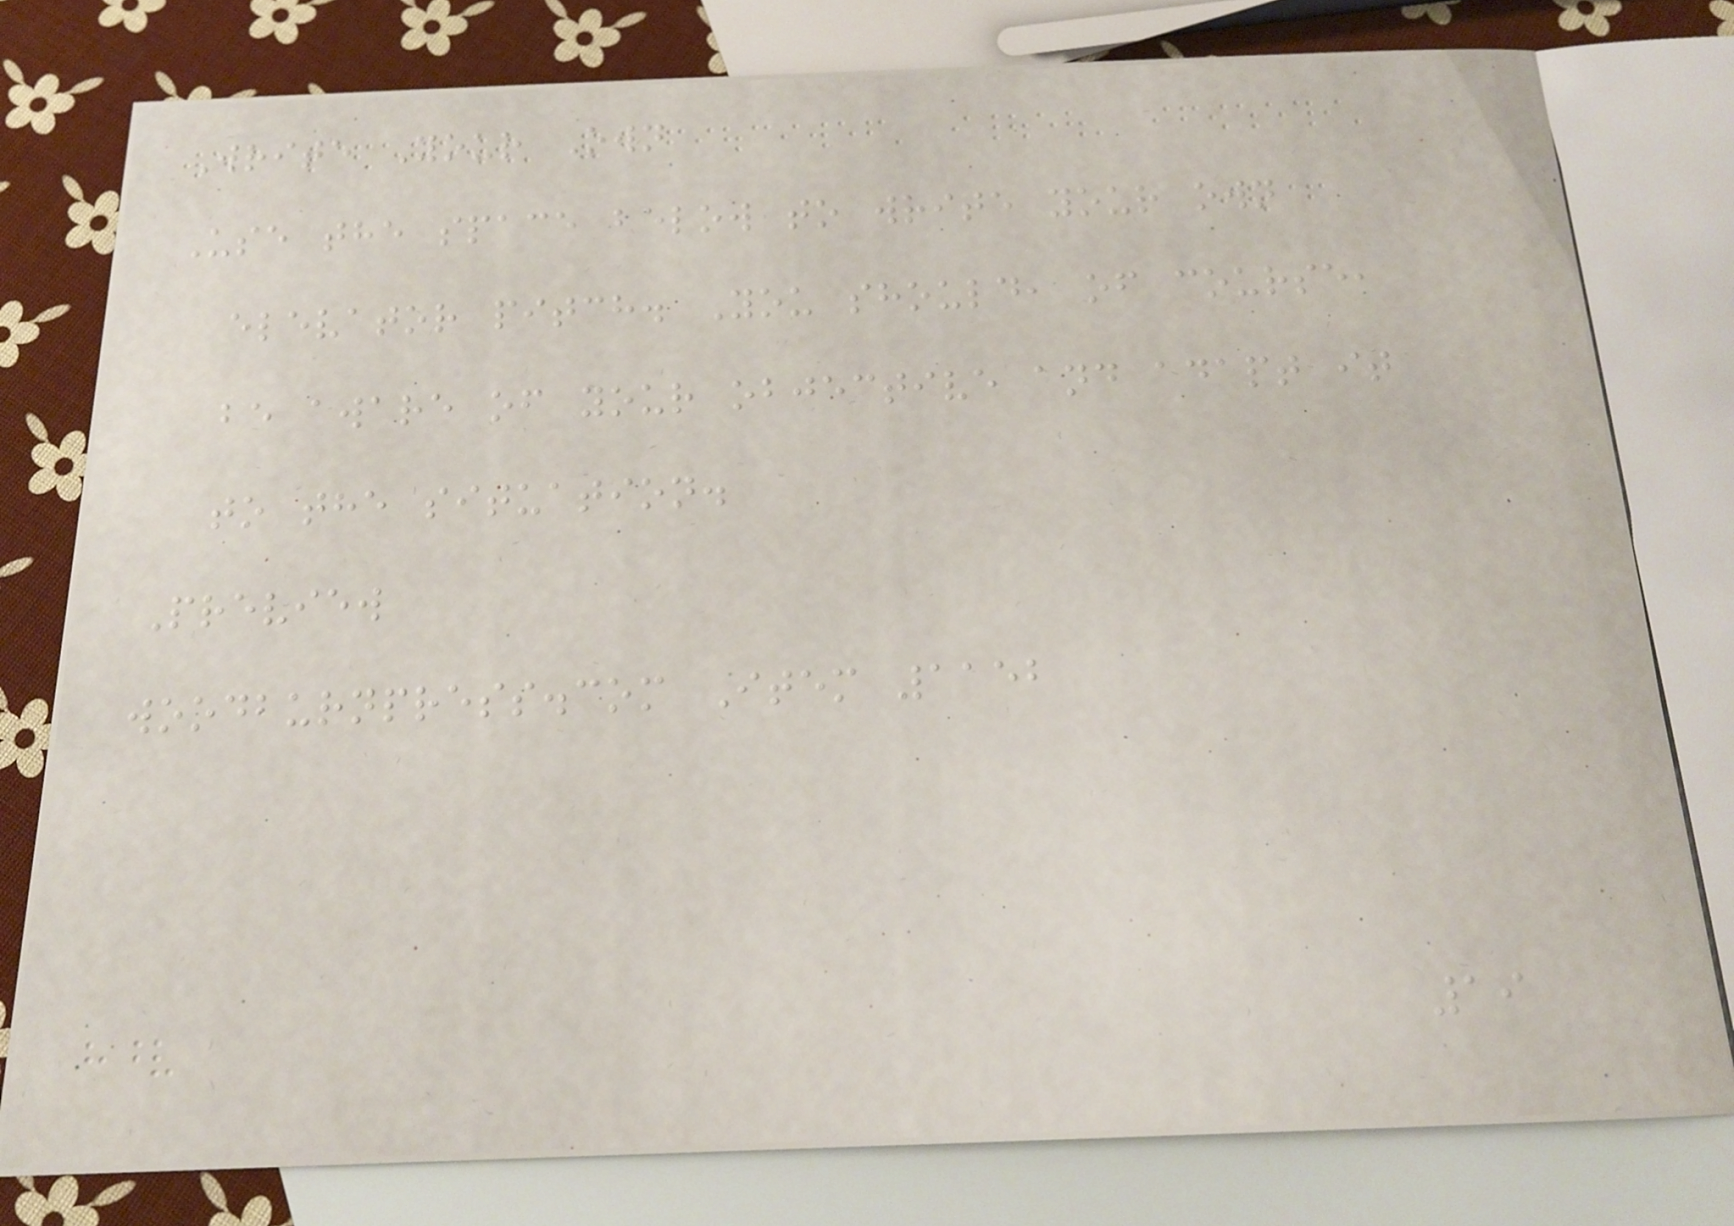Write Your Own
Use the space below to write your own
elevator pitch. You should, of course,
be aware of your objective and adapt it
to the situation.
Preview
woodburnpress.com Item 1152
19
